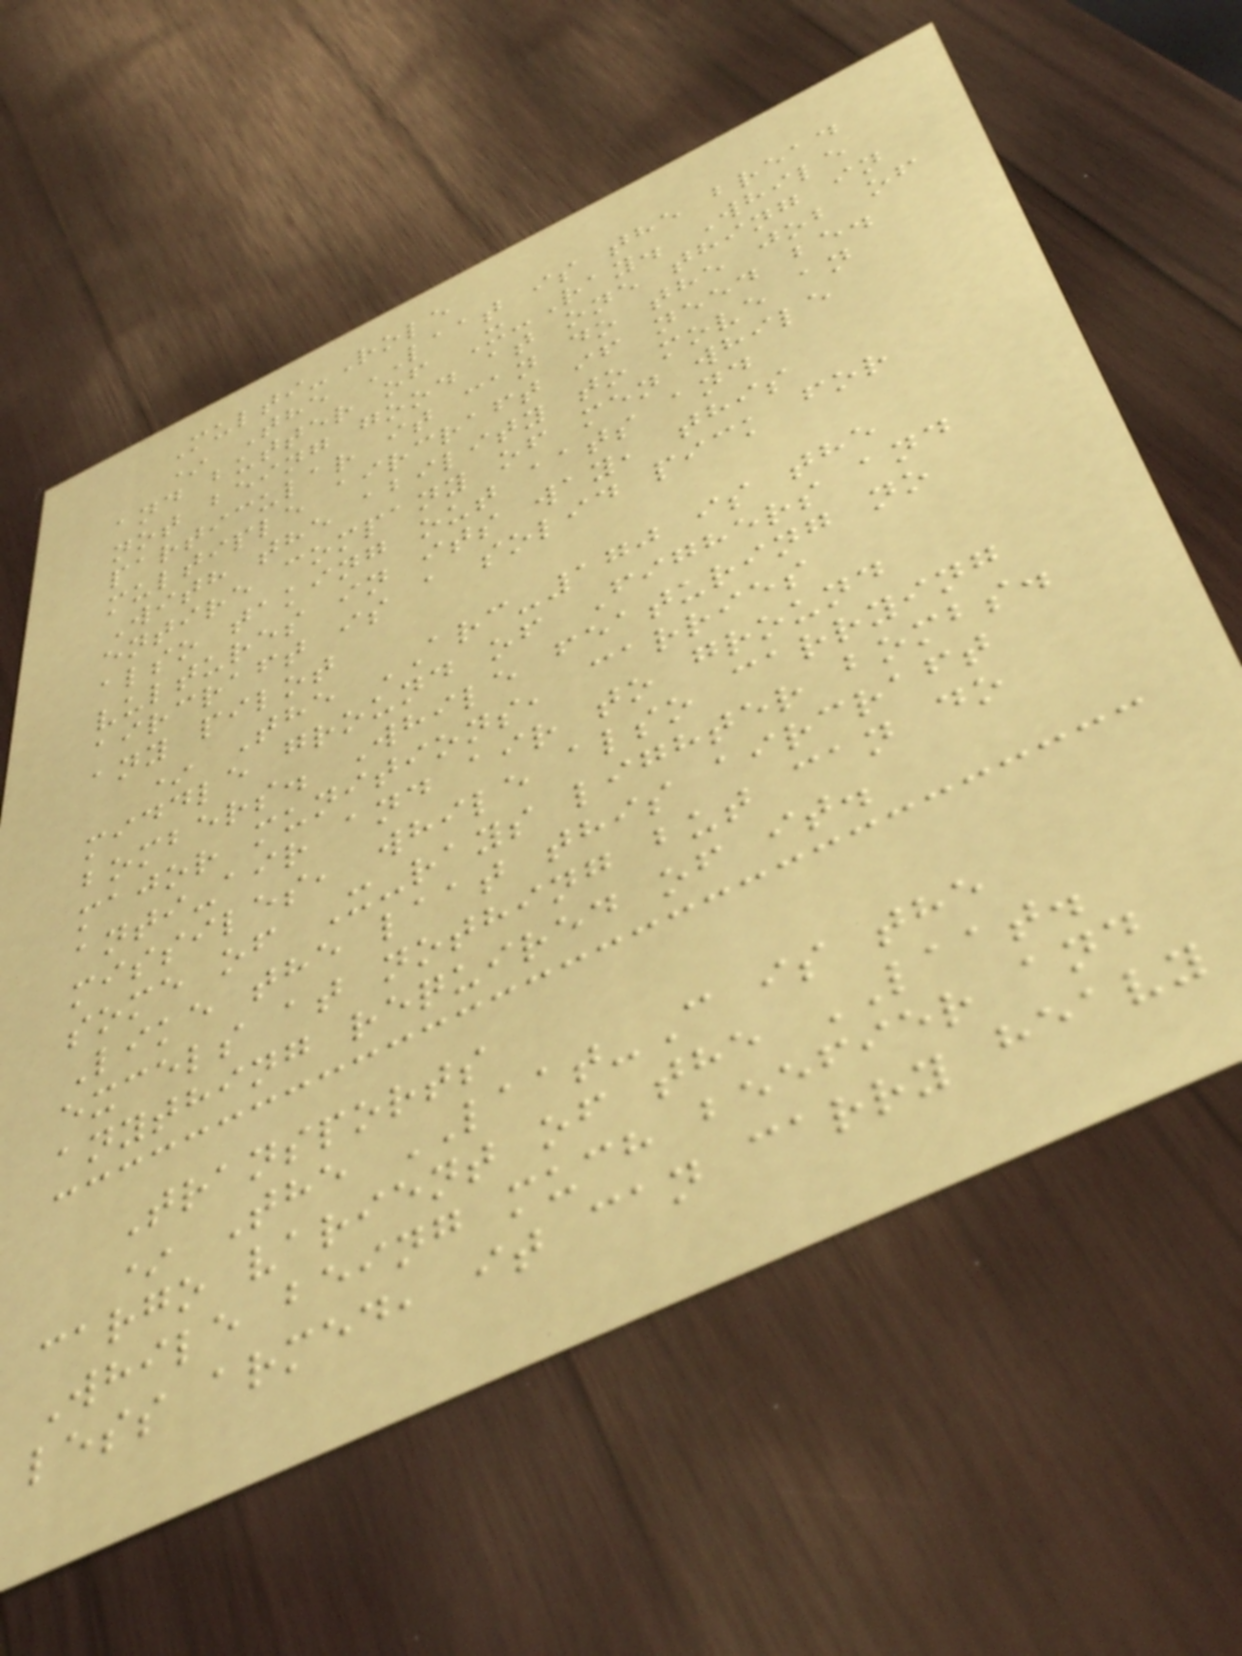Multi-Role
* The LAAT is the bread
and butter of X-Ray. While
not being good at one thing in
particular it can do the job of
multiple aircraft if need be.
With the ability to move an
entire company of men while
also taking out aats and
vultures in its way, this
aircraft is a solid pick for
any pilot
* The ARC-170 is the
middle ground of Fighers and
bombers. While featuring no
major munitions, carries
anti-air and air to ground
missiles, while also carrying
some of X-rays lighter bombs.
Like the laat this aircraft
excels at nothing but can do
anything required of it.
Transports
* The LAAT-C is the
cargo varient of the LAAT.
While being much beefier and
less armed, it can carry heavy
